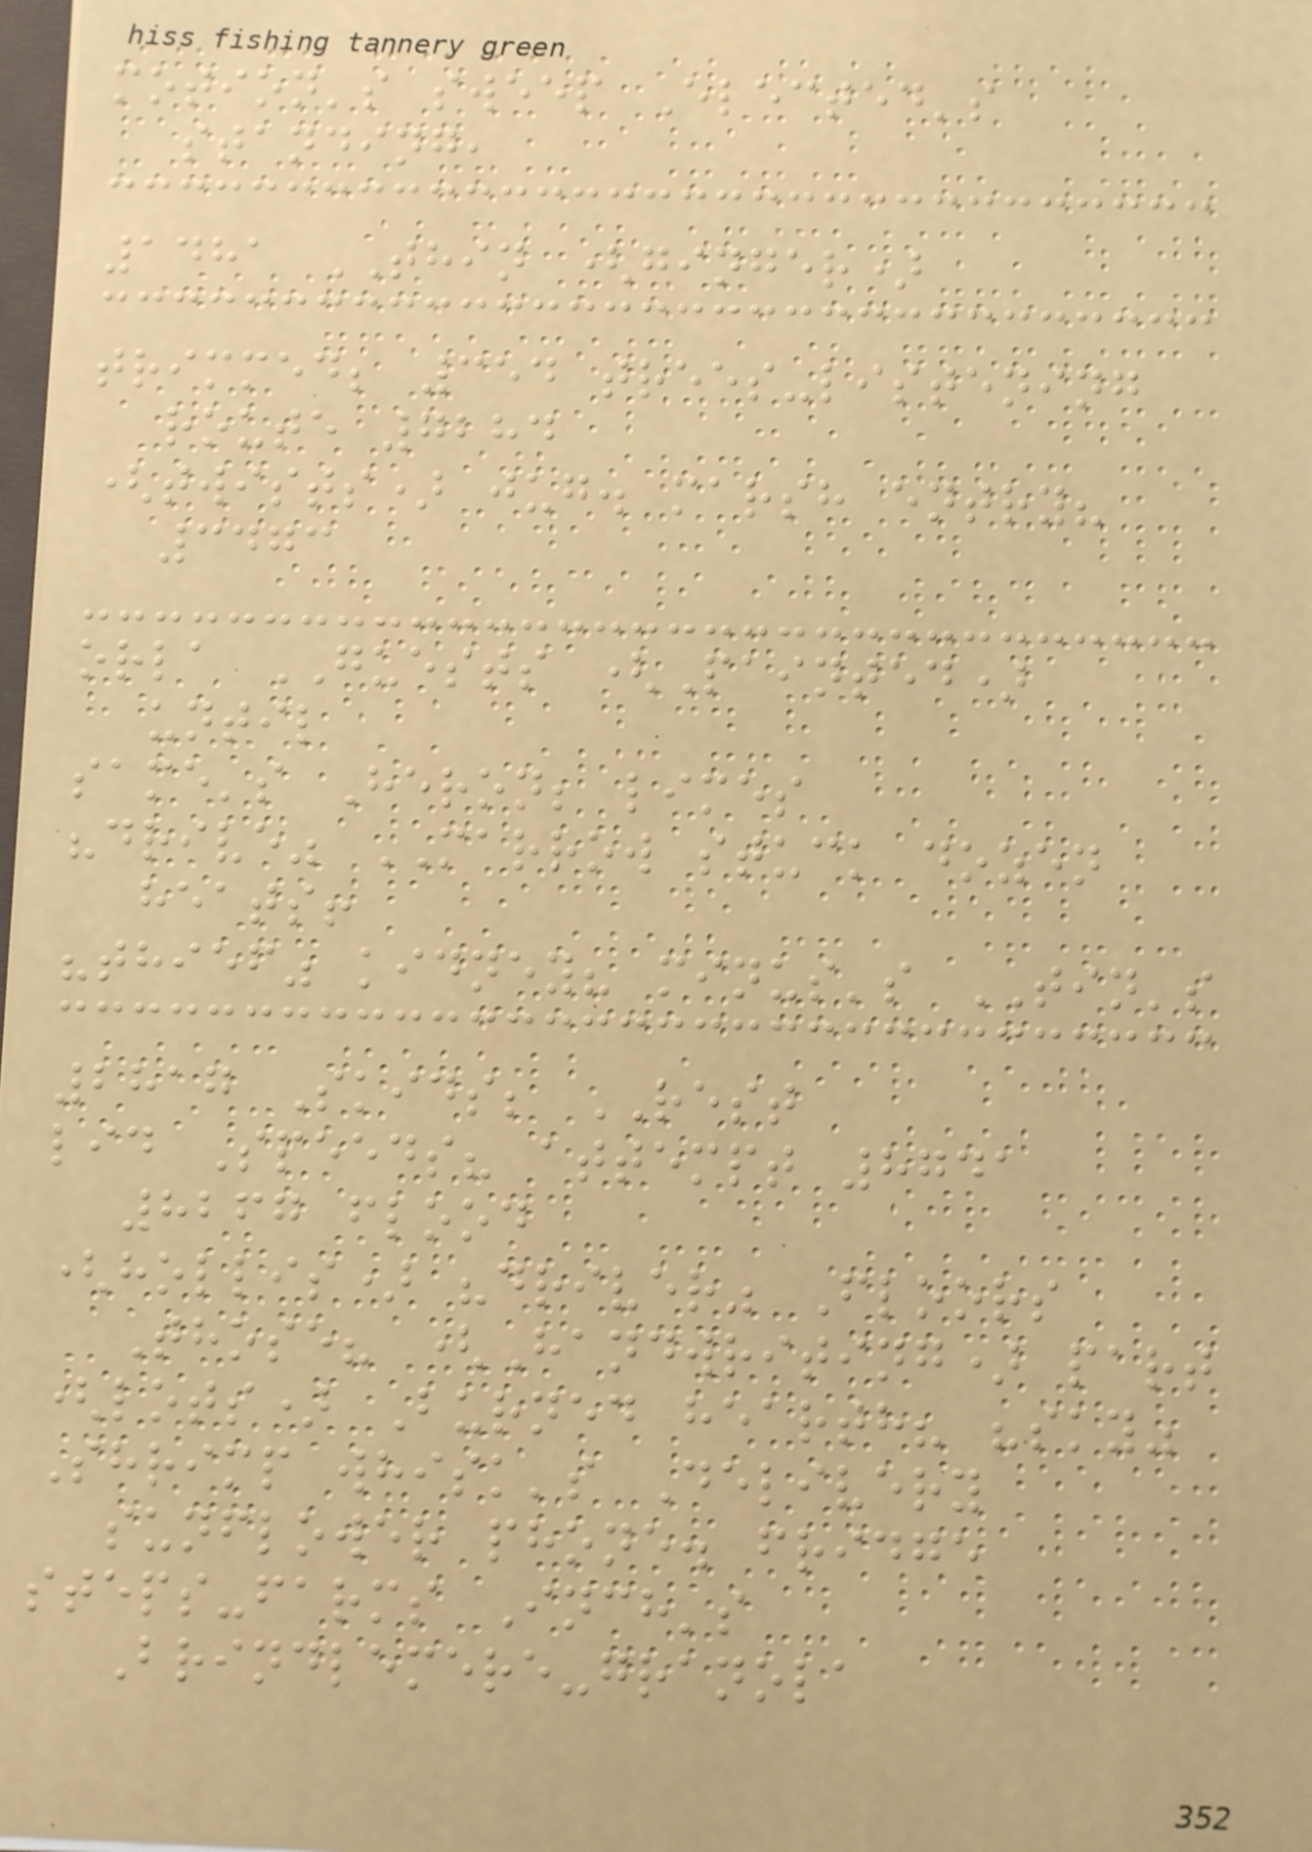motion's sweep Elected's
standing,
1481 THIN (ginger)
trimmed; 354 trees-listening
route 7284
(twists) jug. marsh entry?
3473
orla GUESTS (Painted)
until
same's Heron; limes
"drive" MARROW stuck dozen
heats!
"thief" kidney? minus's TIN's
2817 Skids; REST
lid Speeds? attempt 8741
8267 flood
(hollis) "driver" Floors
Those? (Handwriting) part
(lots) Burned hearth? "sky"
Shrimp whisk's Delivery
sunflower phone. fridge
steps-farms Inch's
Brindlemere-granola
